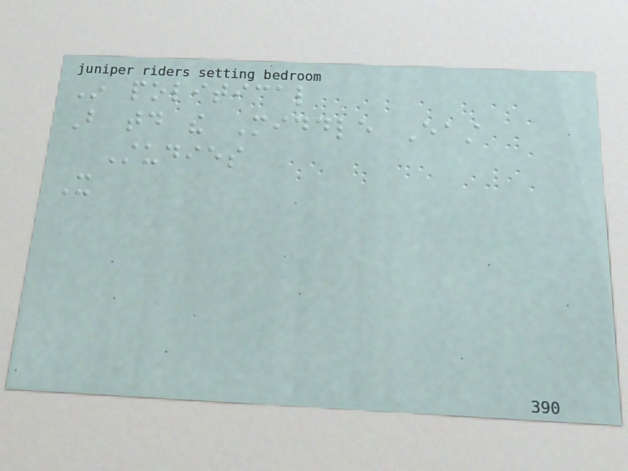In political
But today the Middle East
Studies
It
